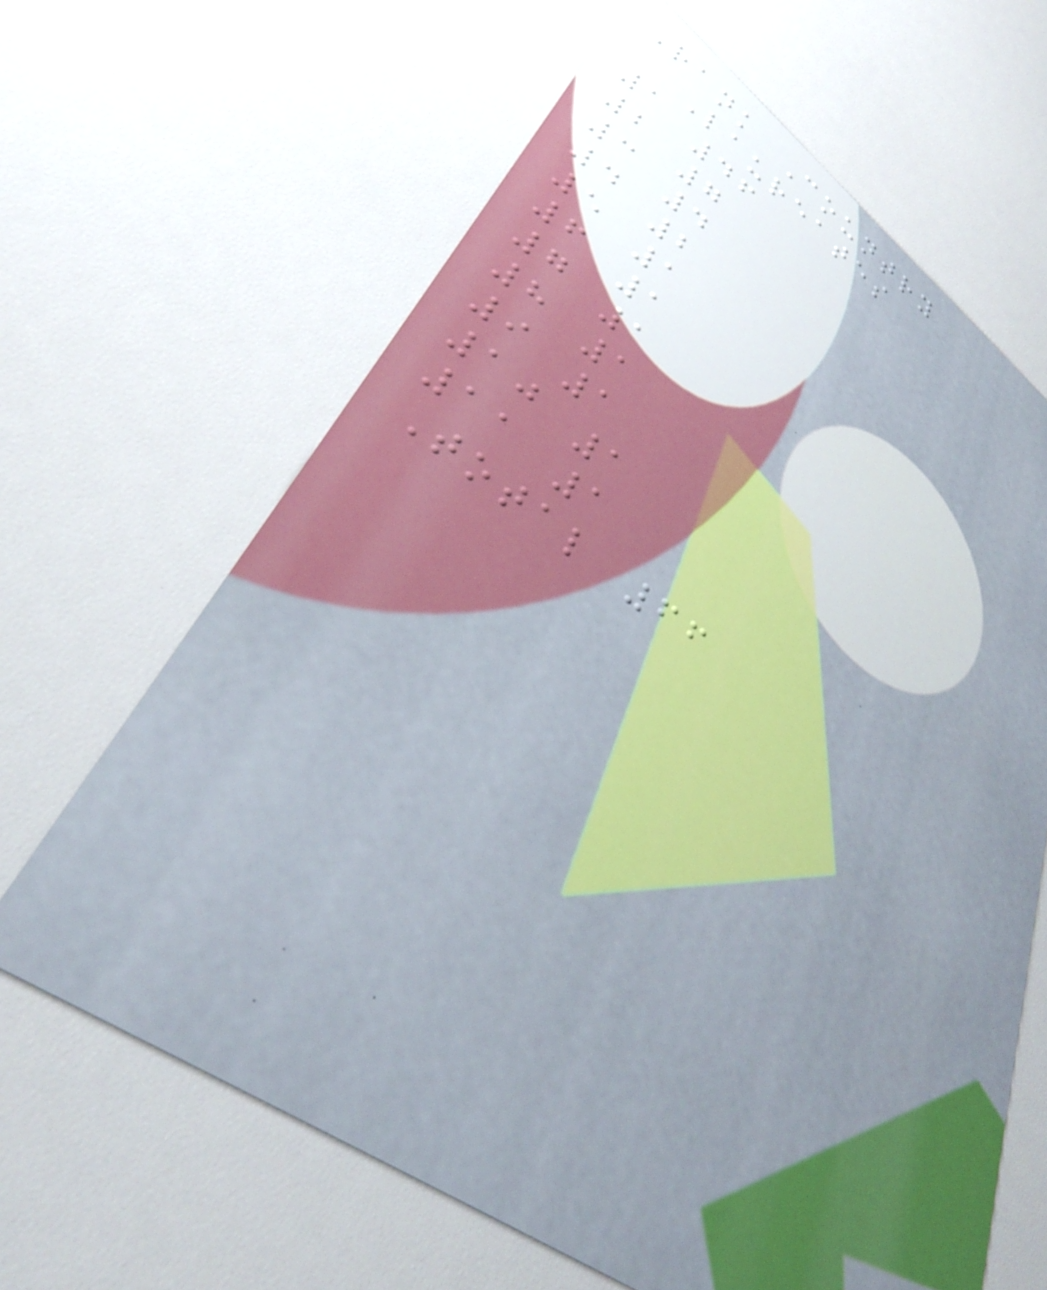Rank Country
Laureates
1 46
2 7
3 4
4 2
5 1
6 1
7 1
8 1
9 1
10 1
11 1
Total 66
